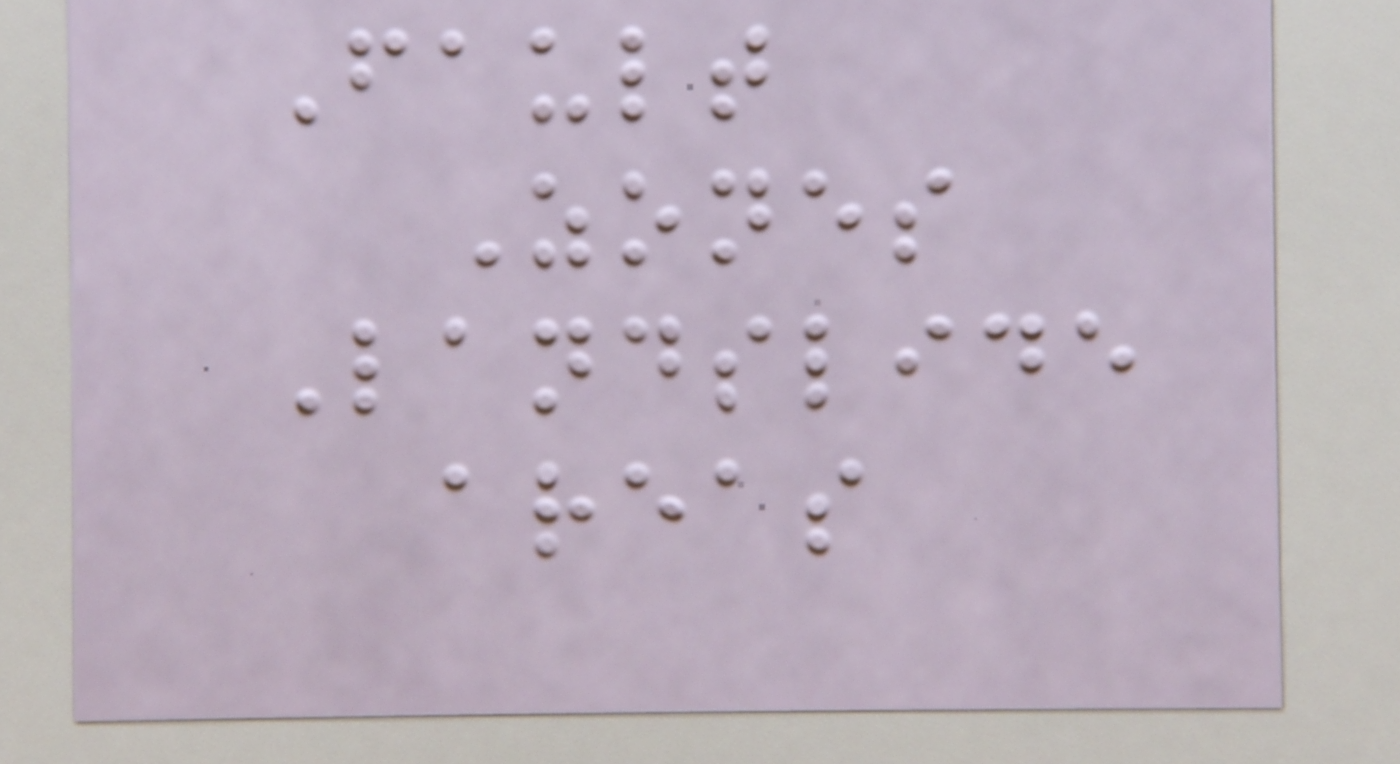Fault
Zones
Landslide
areas
